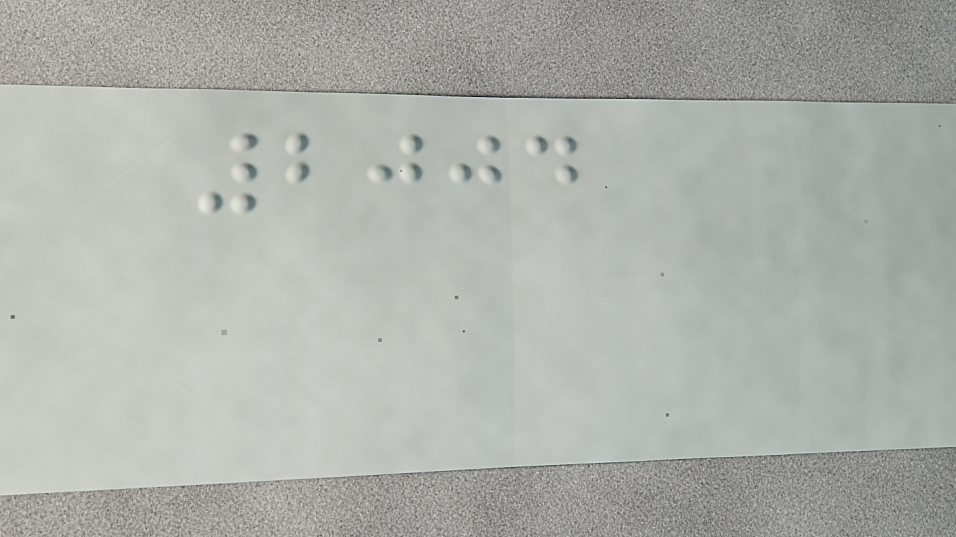2004
